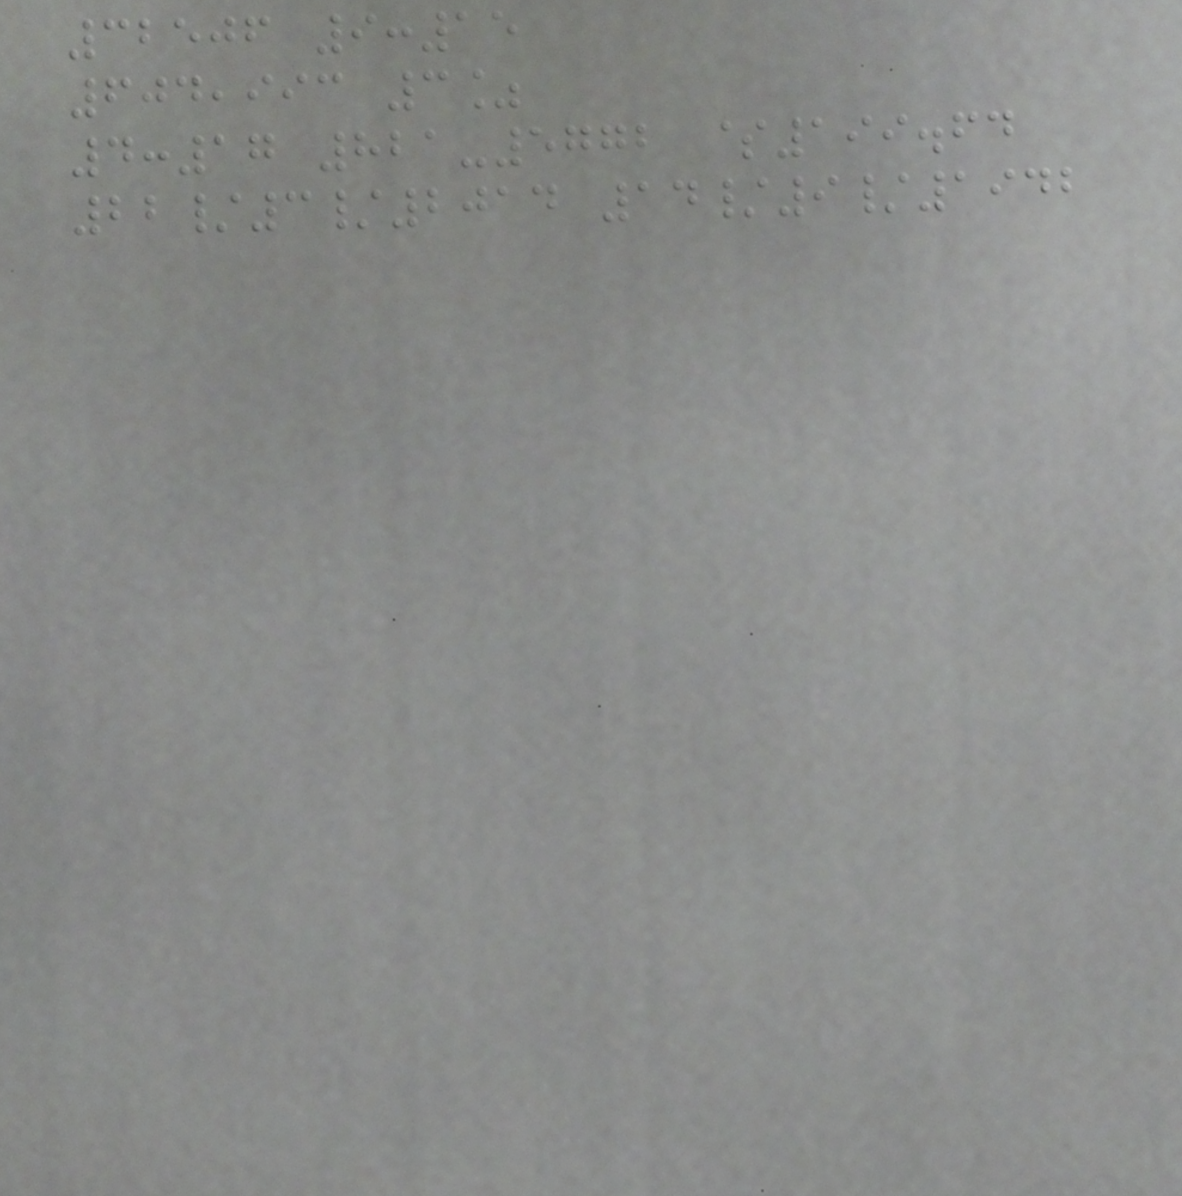32506 9:15
604,993 3%
4:17 821-5772 $199.64
22/3/2014 14/9/1942
